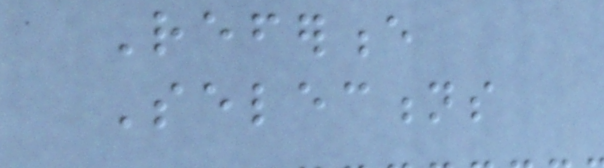Reference
Selections
